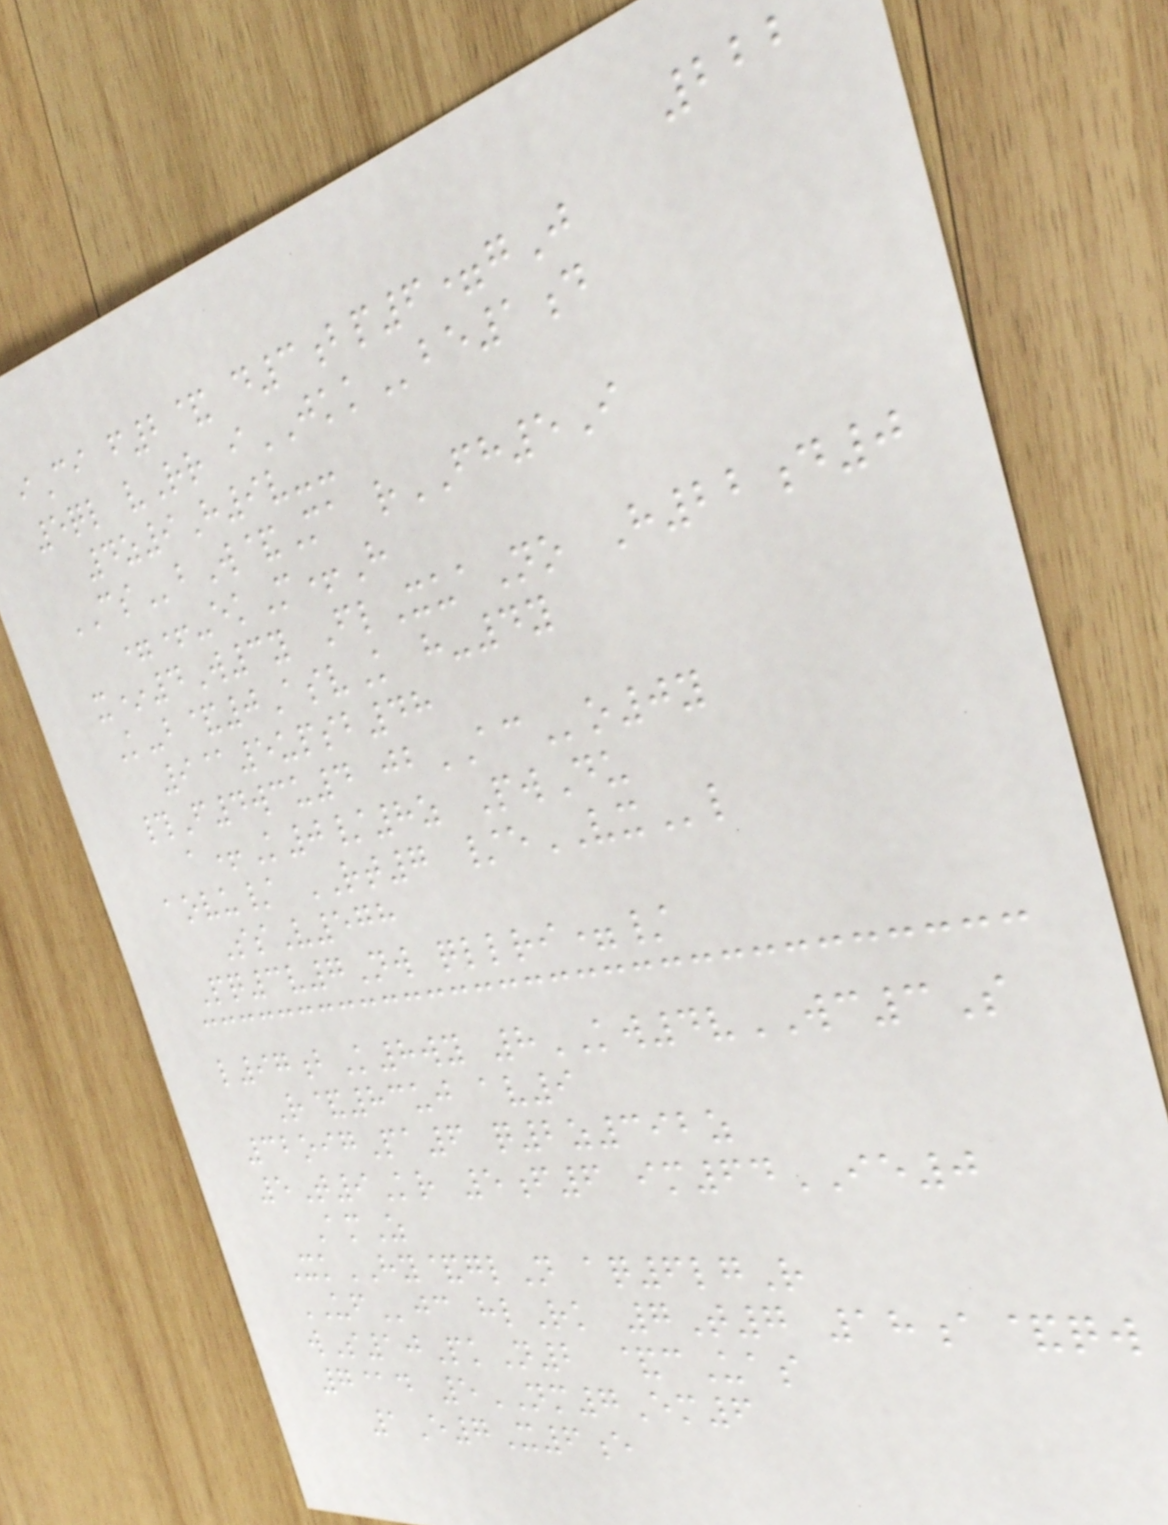222
iCi f2& d3bp6=gJ
5ql vRr iJKKbe1d
4z9H9v--
CSbW&Ma rFH5I
=+-ekM+H
x*4W3y FlXuaNo H22d0
K-b&0AsvK h-4y
9@5upsb48
#F4wcu4 jbACo0y
a+K0/8z PwDu
aovu/ RT7 /eVXl
SsV578
Pq3v7Nw qllri=/
l97bK8wy 8KW4vWC3S
R&83uj av9
32oigPa6 q2z392z
5T9Kr 5f6 im64IE0
AmZ
XkHY&glN aq6lgR
UFjc hlRk 7T7 18a&qw
wS10PkN2 &cUas
7@d 5NM7Em6
1E7X6e
